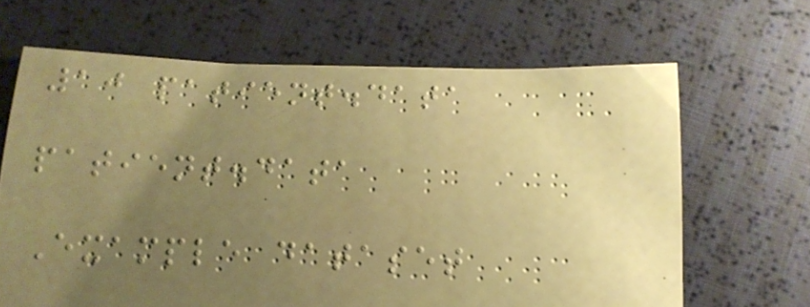10 patient.data
patient.data
Example dataset
